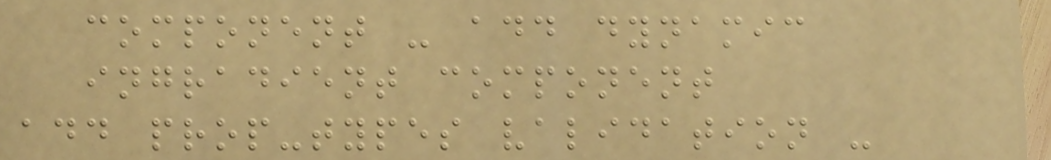component - add dynamic
ingradient component
add prop-types validation -
